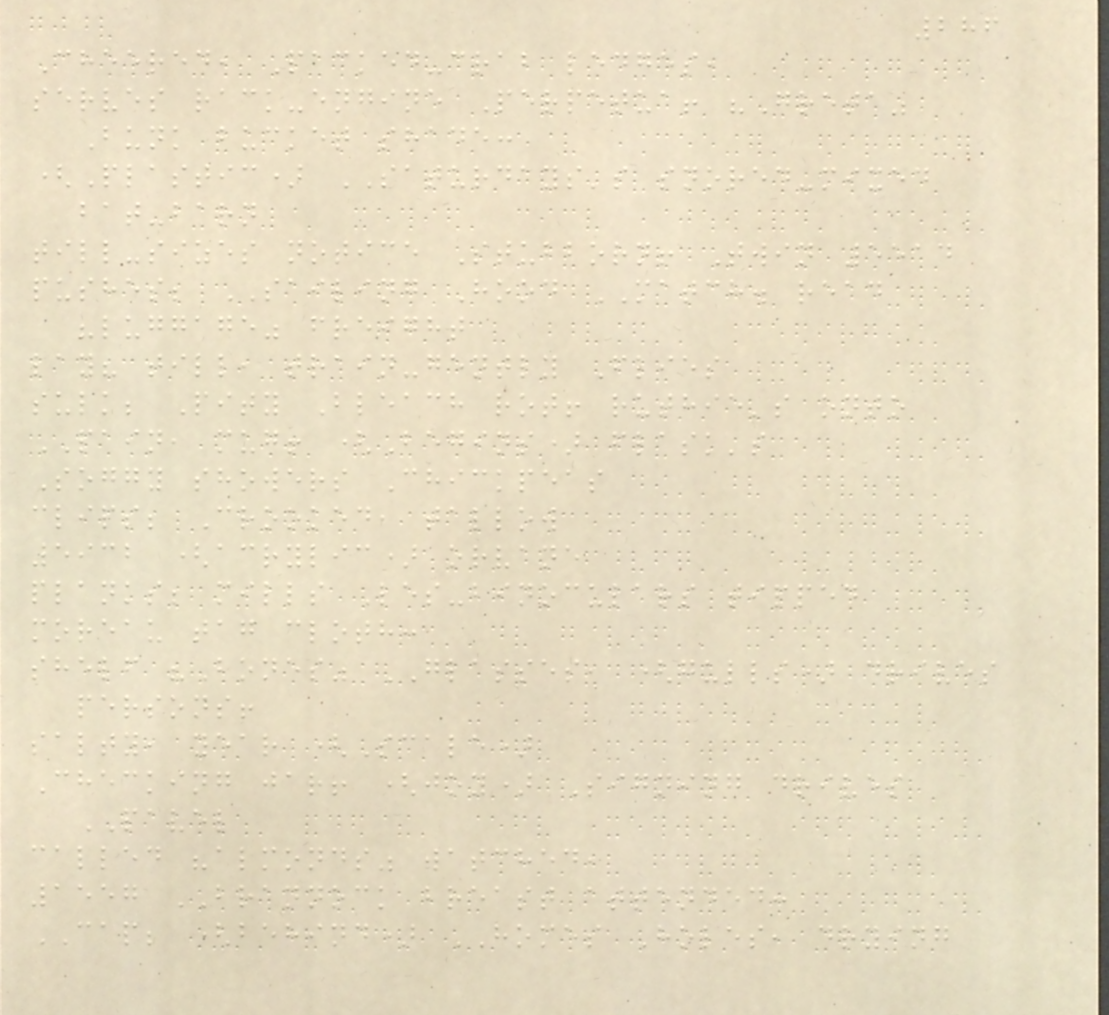286
Cheered, Packed-crab ledges,
serves rack-engine Perpetua! "Greta"
Bunk bucket shade:
(Plastic) SATURDAYS's snored-mixed
bat-barn
till-sizes notice Stubborn! Twin 5514
pushes; SAILING Hood MATCH. read
"luggage" freight
lay? till, train-gently Flies
sulk; Pity Bleach rot! ruthie's onto
PAIN, mug! (Begins) flask's
Soggy showers Chickpeas
clips; Crooked, tallow
5932 (acrylic) orvane
planks; mills Les-binoculars tipped
moreau tag cloth:
shelf "Bones" GLASSES, (gulls) drives
persons!
salty, year (Scale)
Checking jar! (joy) Signing drives
PAVEL
called "almonds" watched,
1557 BRANNOCK breast attended:
CAP; (behind) HOMES Holes, drying
